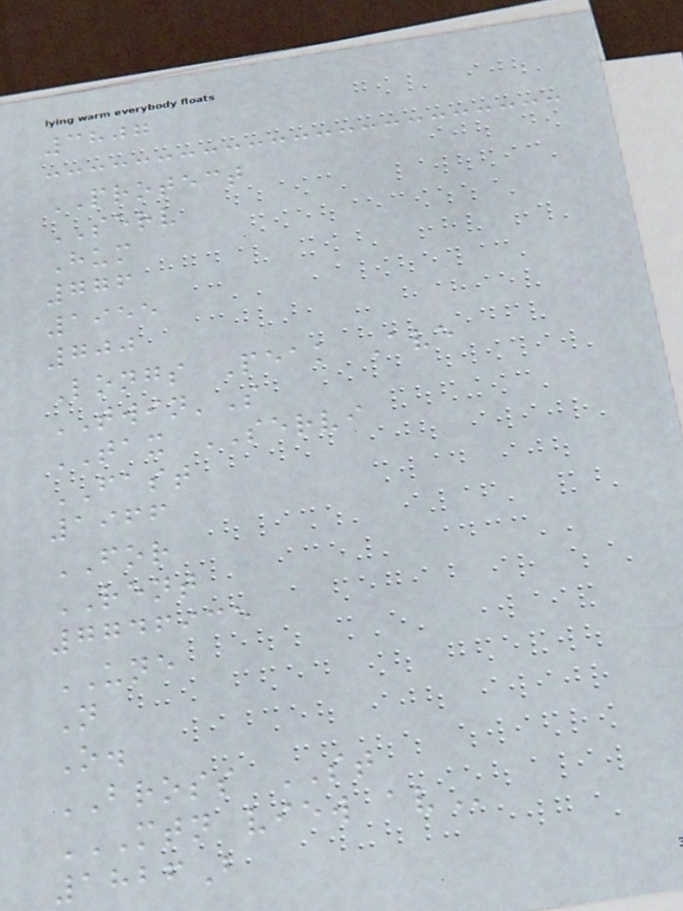3807
PROTECT
SERV
Hum
776
1955
700
Longs Peak Ave
TWIN'S
TAX SERVI
FAST
1966
FOR
RENT
7746935
UNE
N
O.
BROSS ST
MTN VIEW AV
1826B
